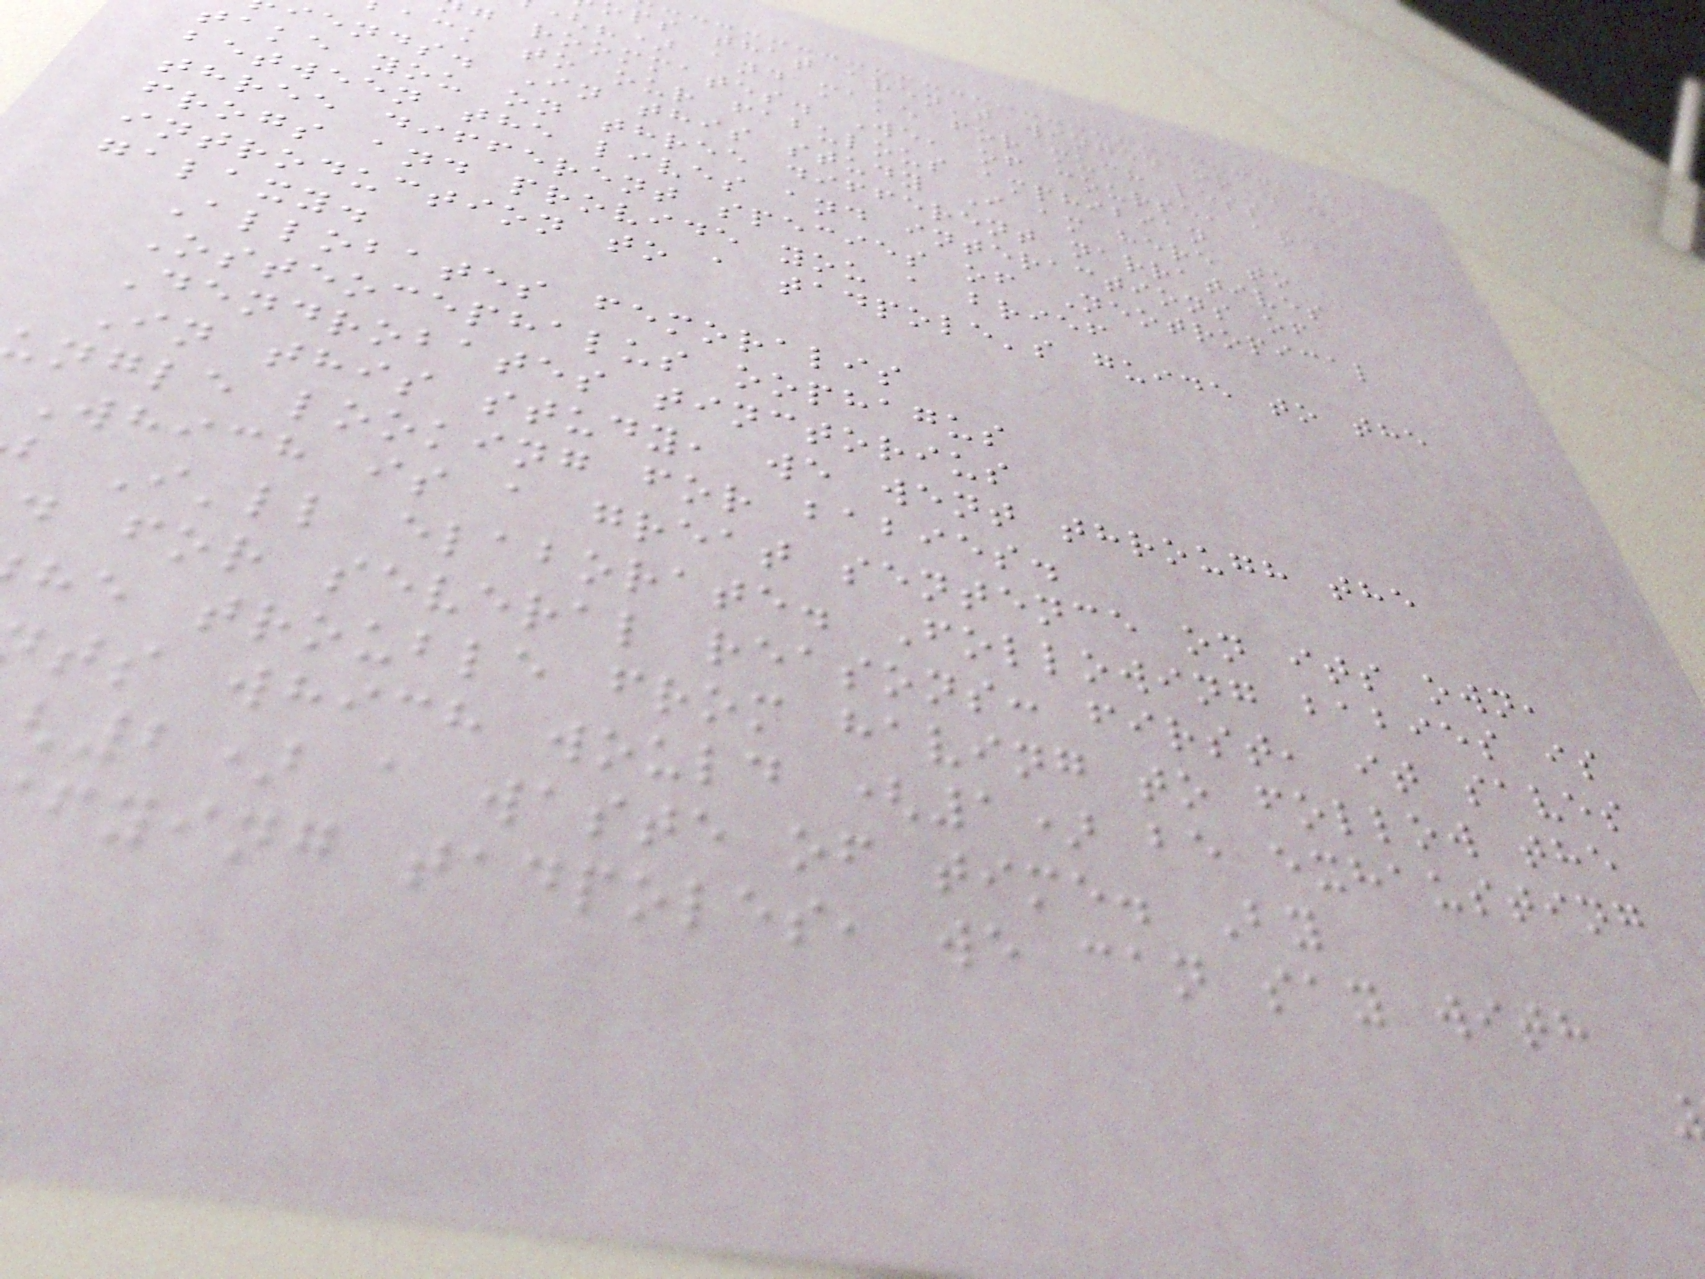ps that aren't winged or . .
) and make for much less
g roommates. We, of course, are
ack to our fabulous amphibian
iends. In this study I am here to
take you on three different narratives
between the lives and interactions of
three different species of Neotropical
frogs and provide you a brief
introduction to a tadpole's guide to the
galaxy.
Allobates femoralis
Osteocephalus oophagus
Dendrobates tinctorius
In this study, we went through the
ngle looking for babies.
Which is a great sentence on its own,
I'll elaborate. Following babies is
d for several reasons: first, it saves
he trouble from having to follow the
ts which would (1) be exhausting
2) a waste of time. By
fying tadpoles, we can say with
